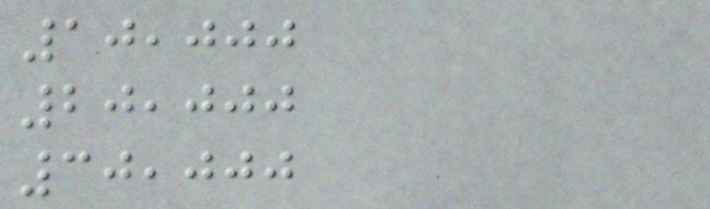10,000
20,000
30,000
